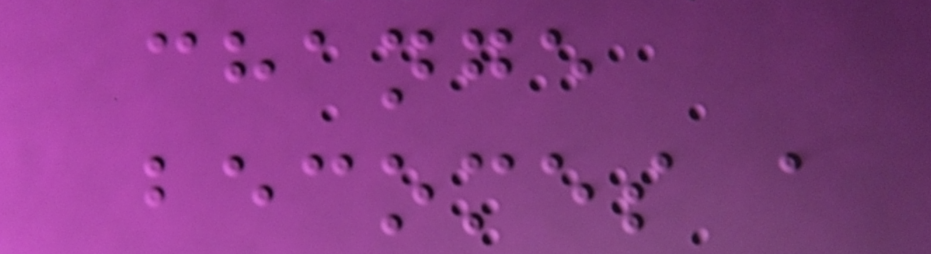change
becomes a
